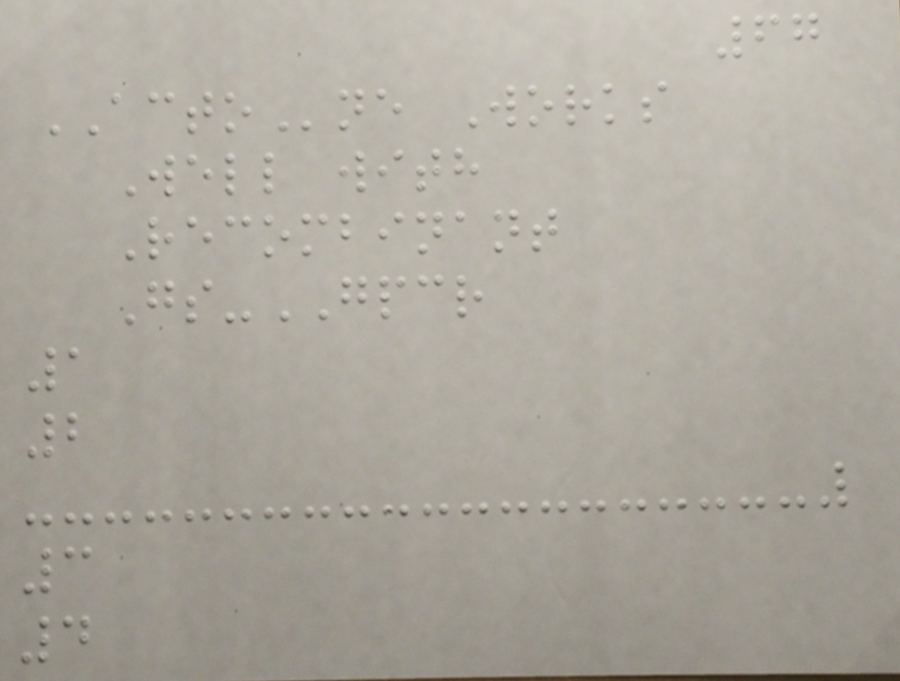67
ACTOne Works
Well with
Recombinant
Gs-GPCR
1
2
3
4
